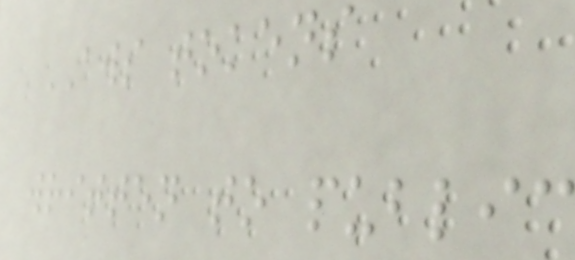AWS tokens
written to public
